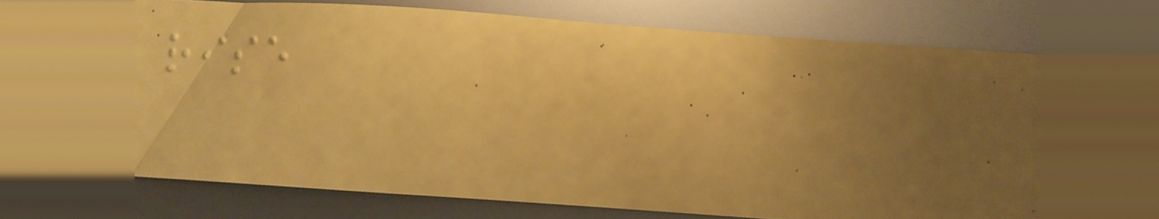rise
